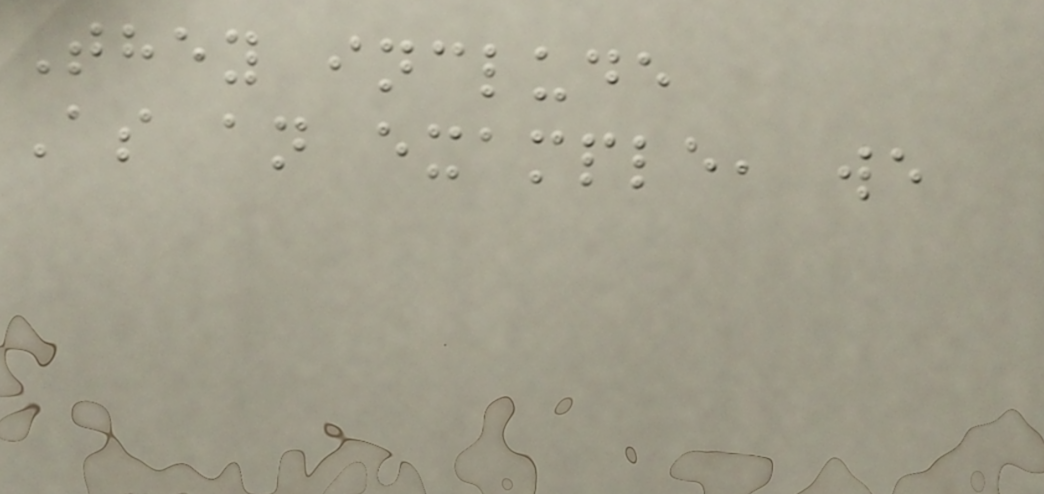They include
As an example, we
